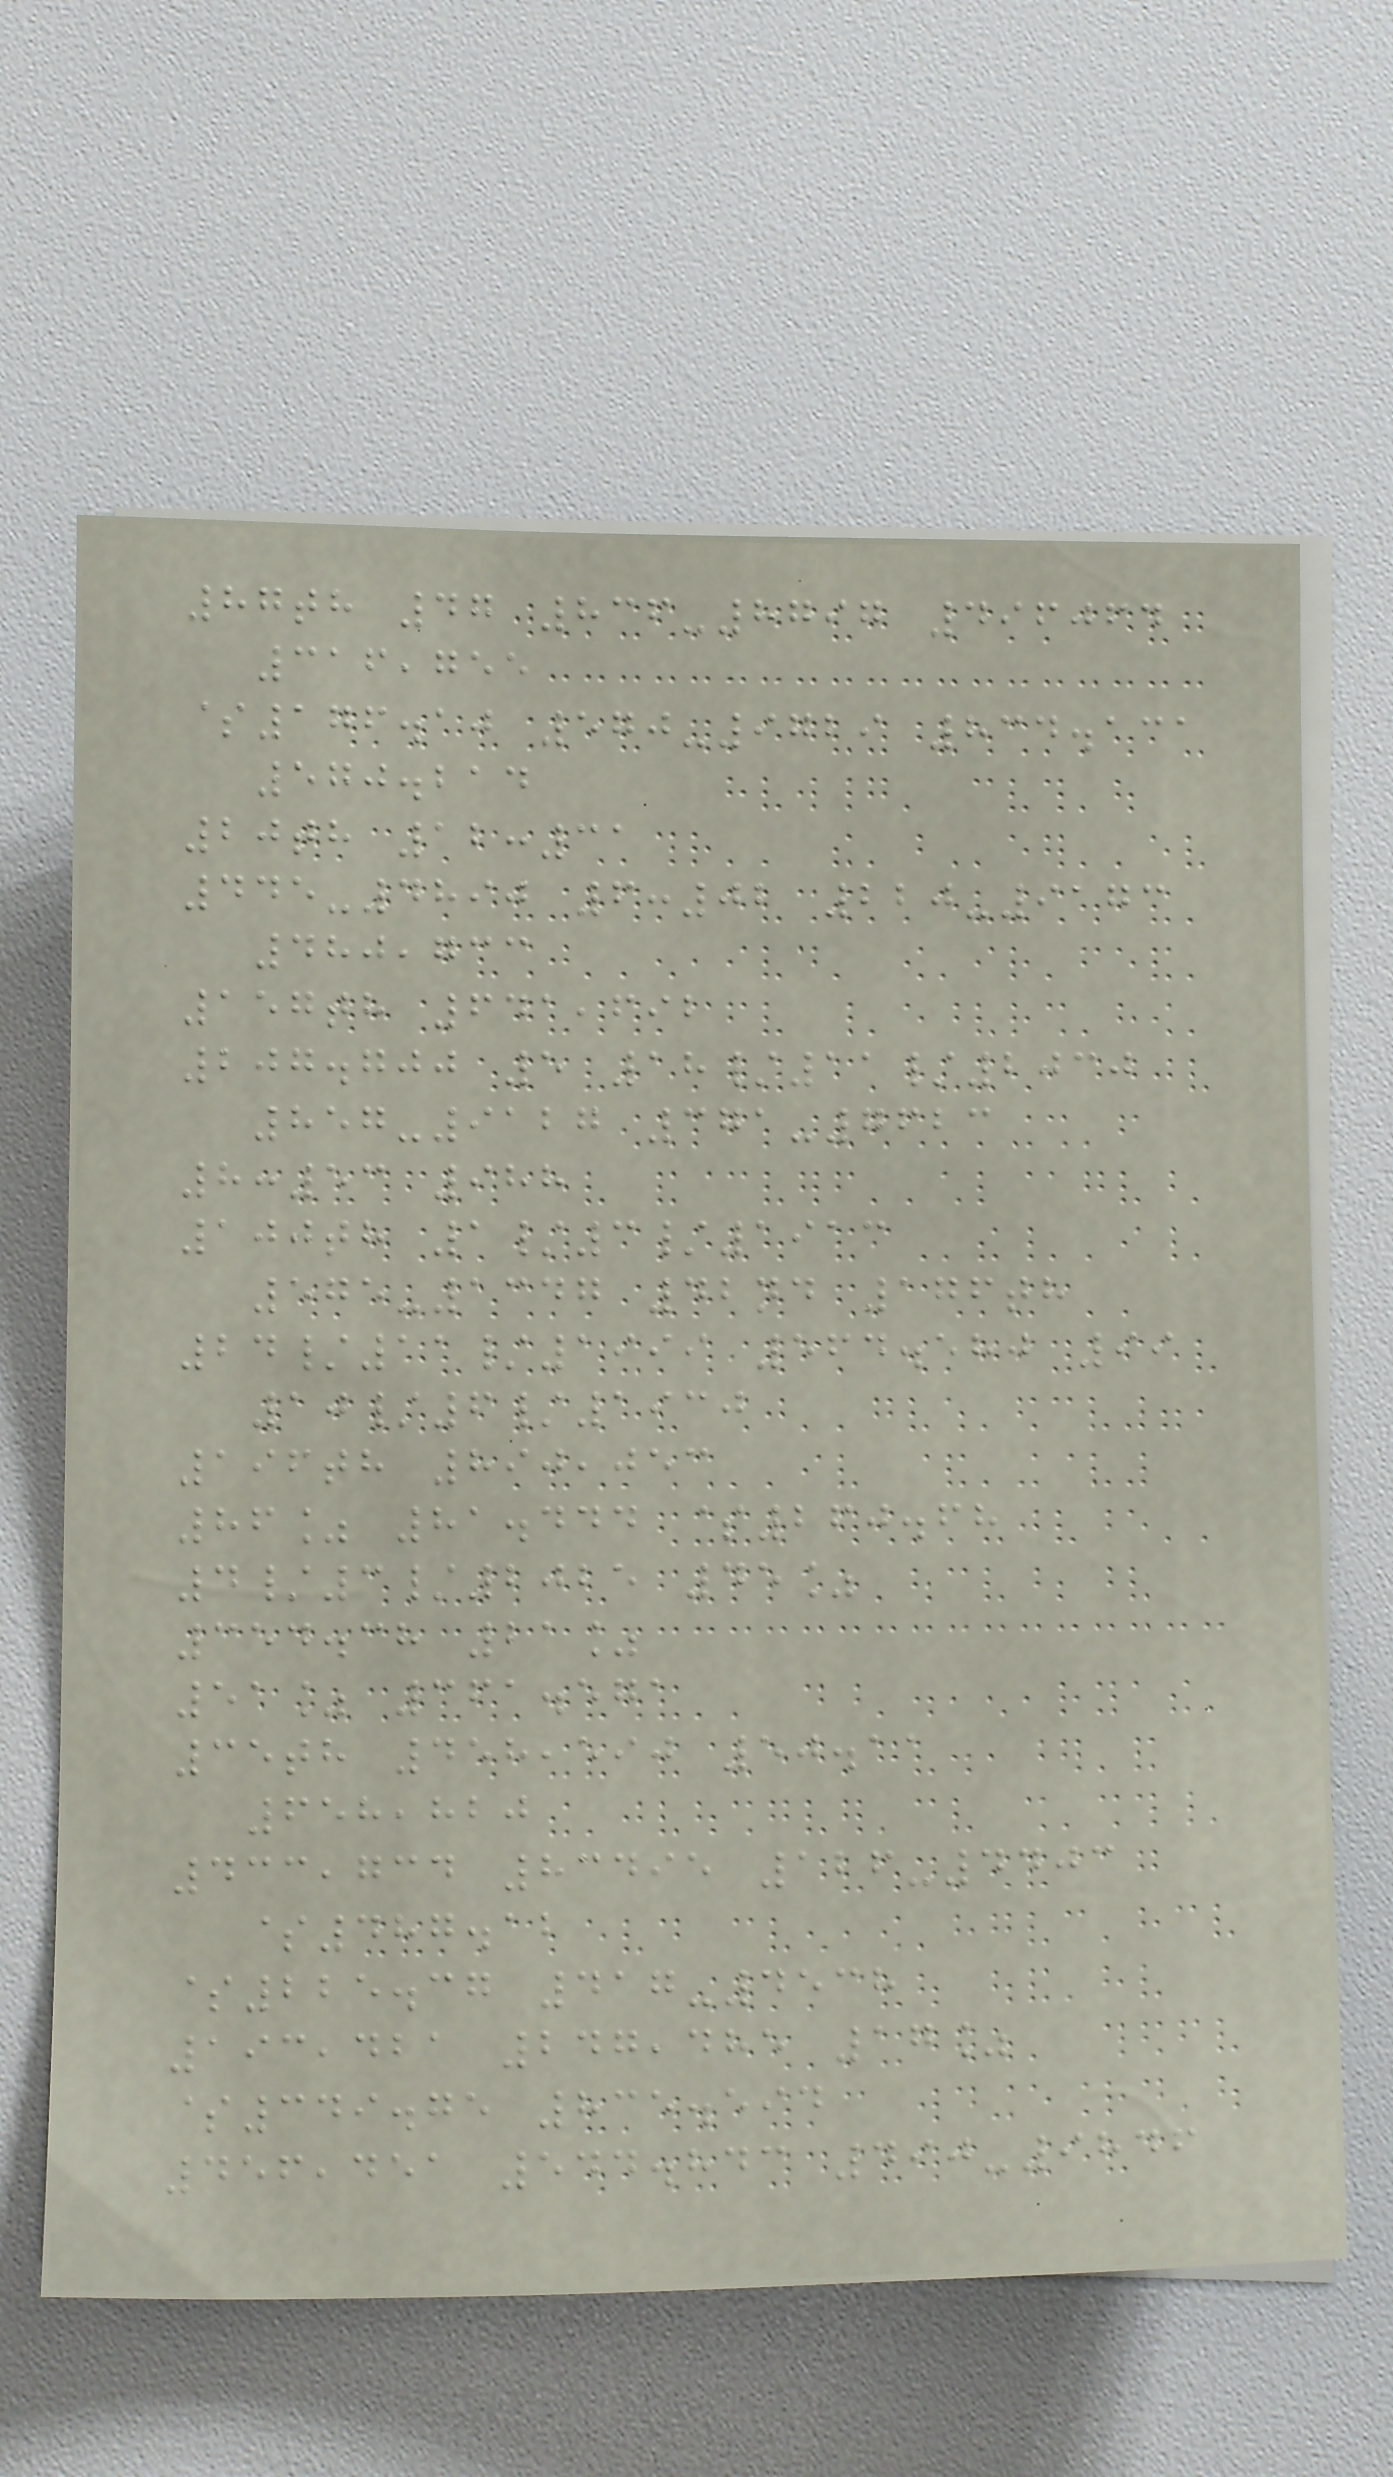87th 47 836-8797 496064
316,755
$176.10 570-9729 834.131
570.214
20th 12:31
445-4890 6:02 220-9173
480,733
157th 641,692
207.700 5 18/11/2030
857-9127 371-7623
8:53 988
100th 1/3/1913
575-1347 42nd 176th
24/11/1999 564.580 99
10/6/1930
196th 890,053
86% 81.444 $260.68
4/3/2025 45%
354.38 21%
51% 361.571
35th 458,590 50.11
658,820
433,734 83495 126-4403
$487.12
$225.37 417-4538
193,421 247,485 17%
$349.75 835.594
456,451 544.843 490-9846
